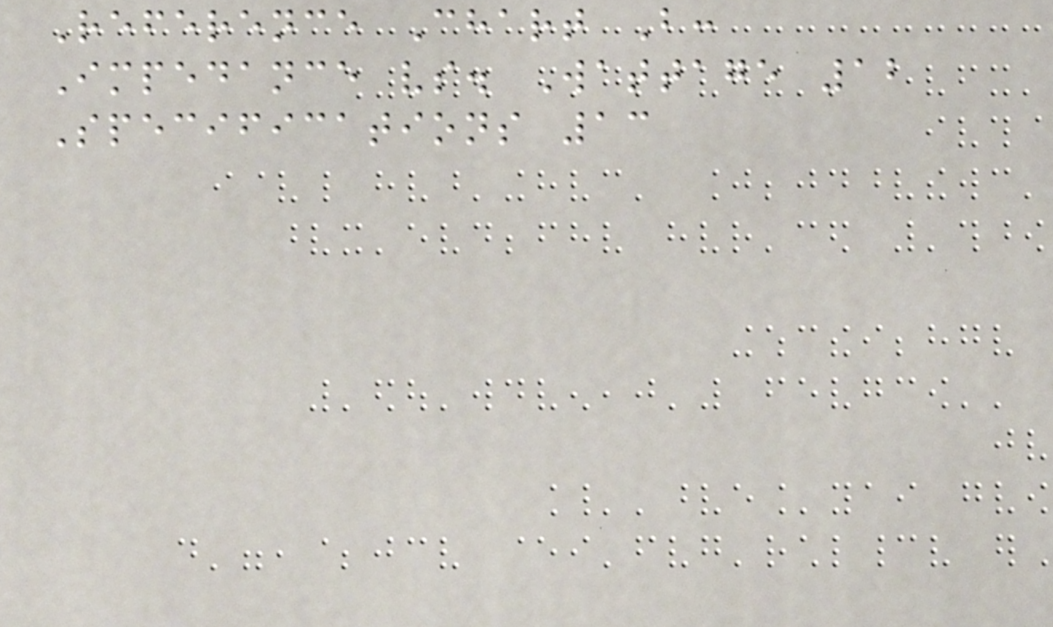Reference Chart B:
Impedance vs. Wattage 12
Specifications 13
